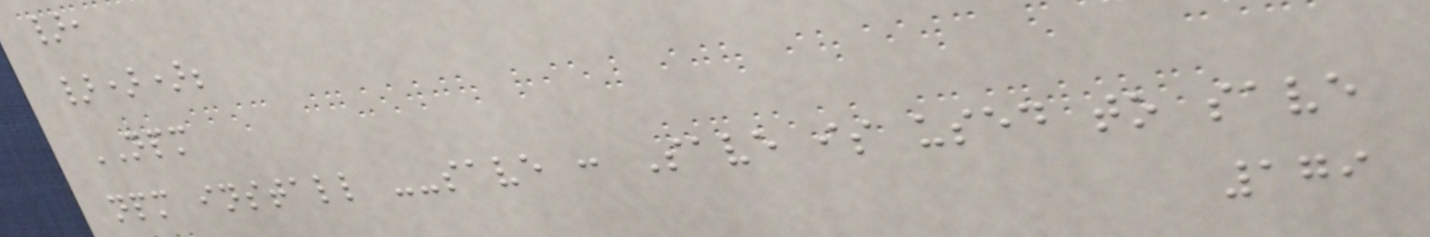},
}));
NPM
npm install --save : Save is used to save
179
